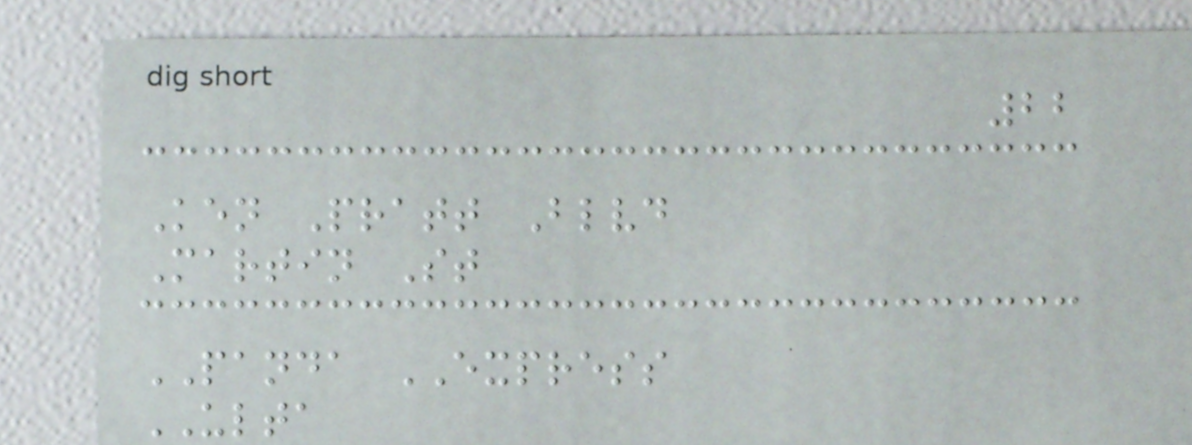22
Ken Pratt Blvd
Martin St
PANDA EXPRESS
ULTA
